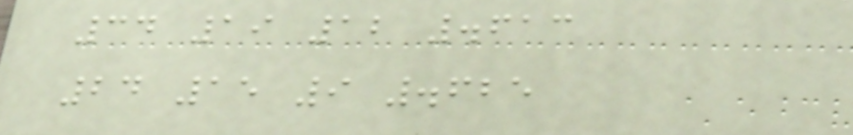34 19 12 .613
24 15 9 .625
